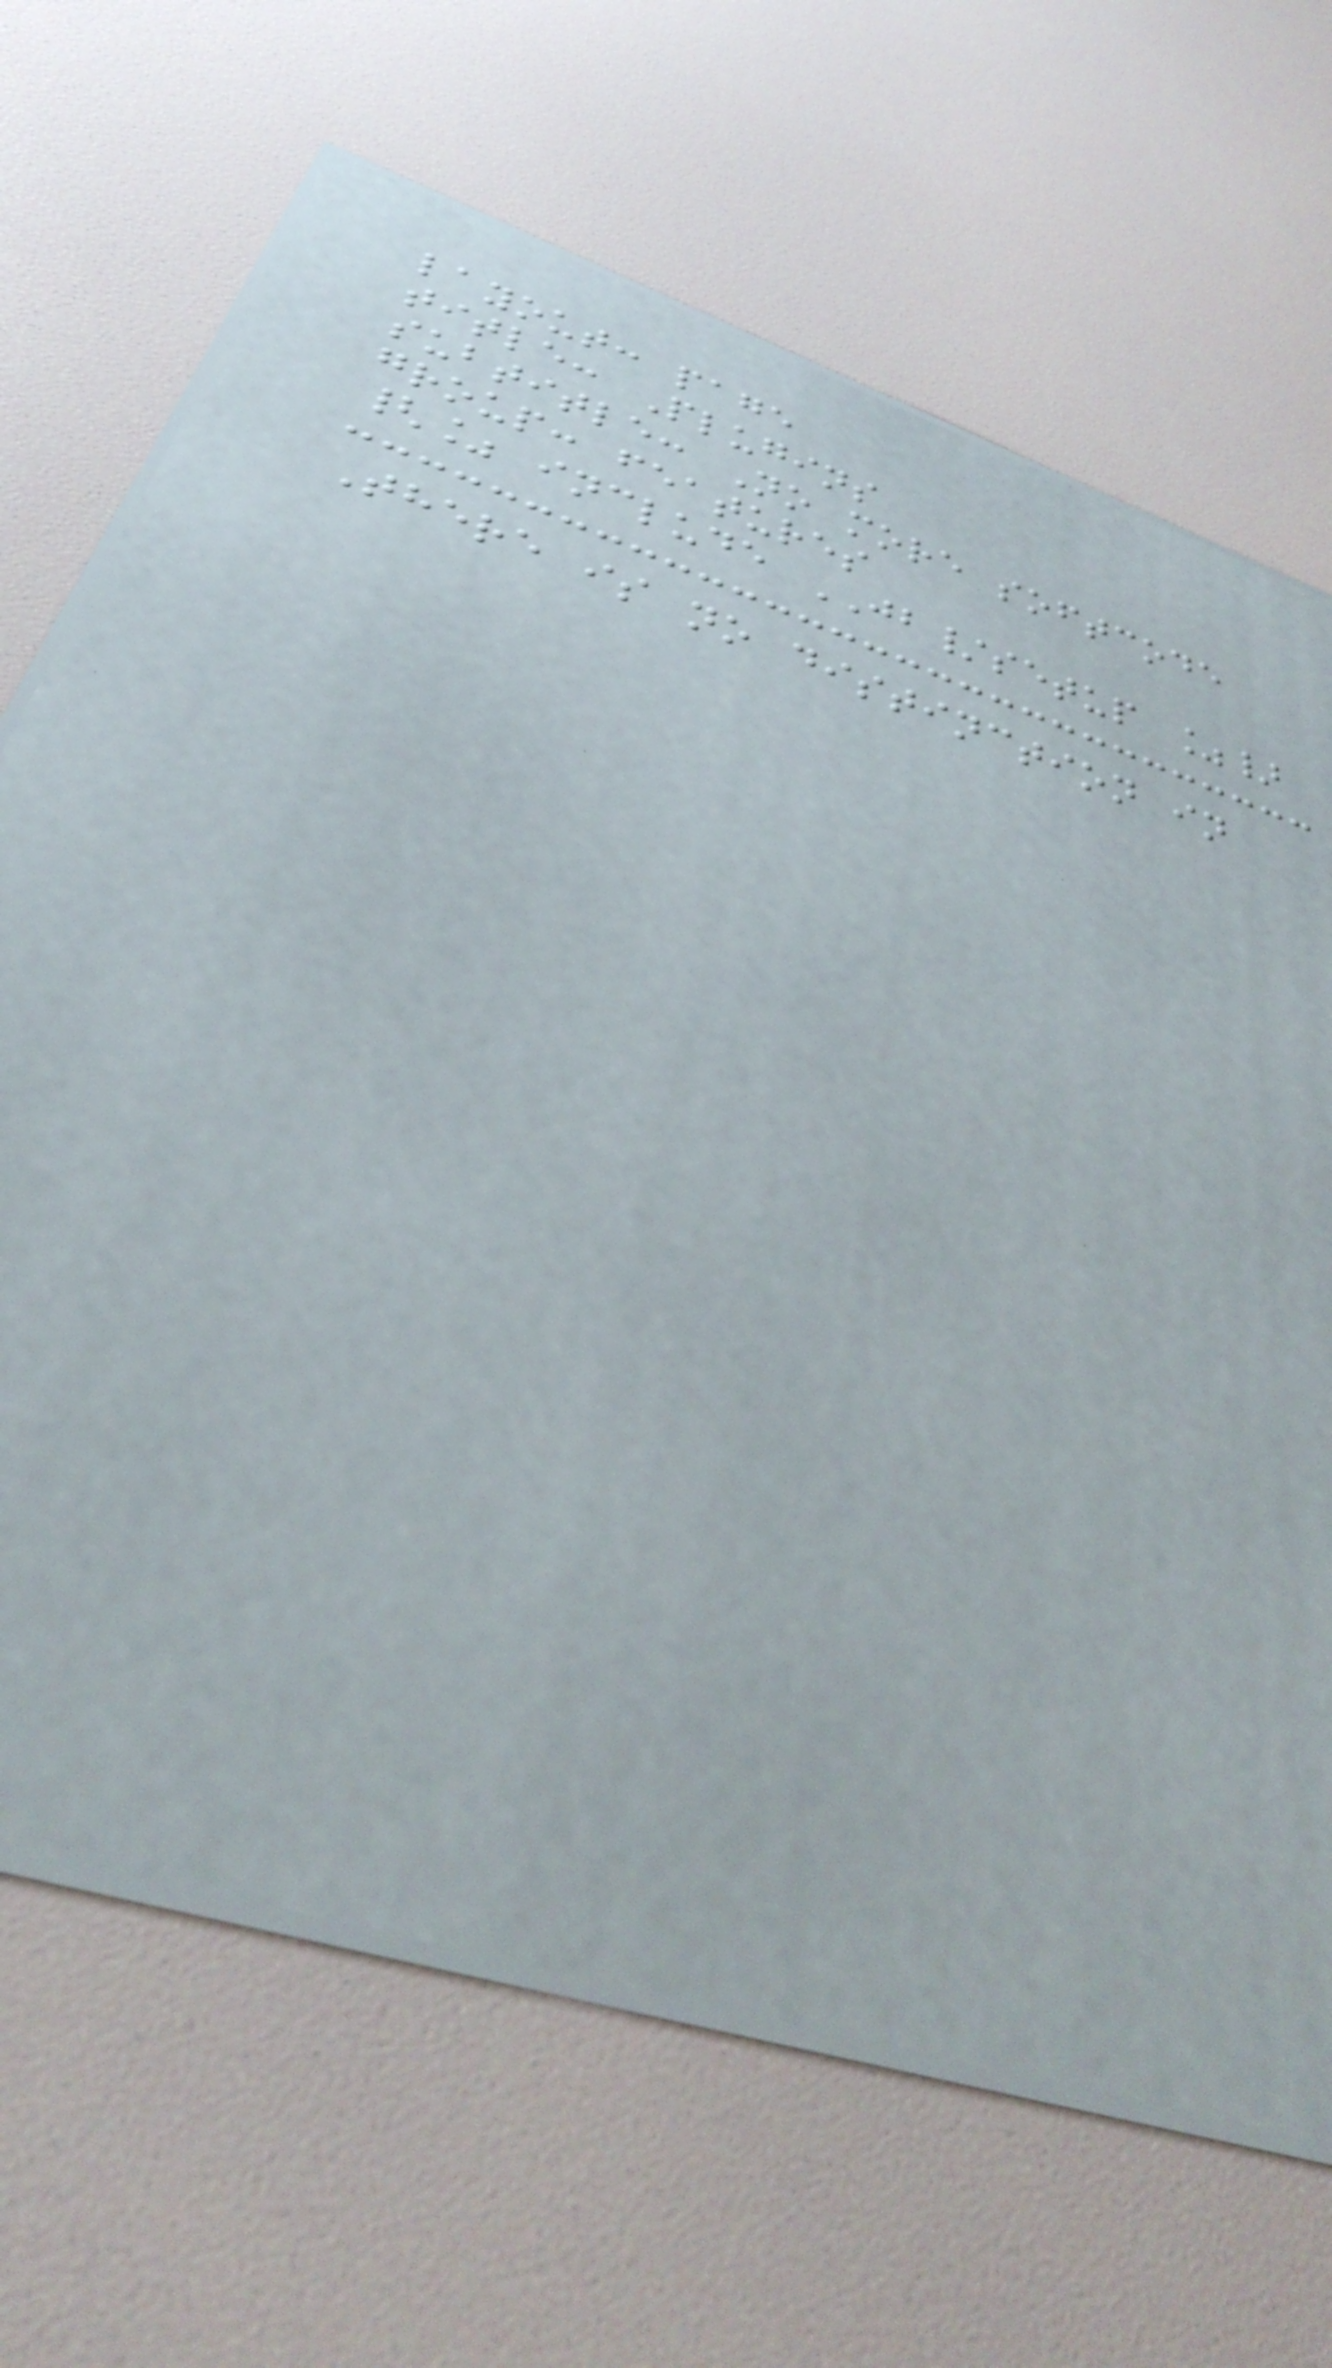layout: page
title: Plugins
subtitle: No more softcode
group: features
{% include JB/setup %}
There is no distinction in
